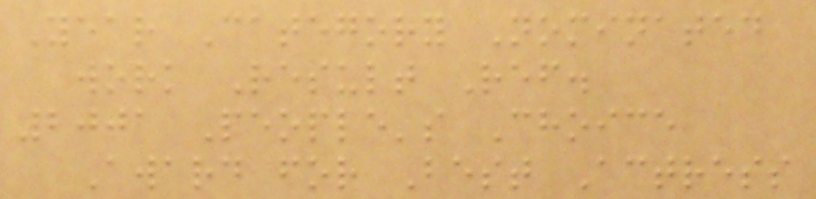Year Category Nominated
work Result Ref.
2001 People's Choice
Award for Best Actress
